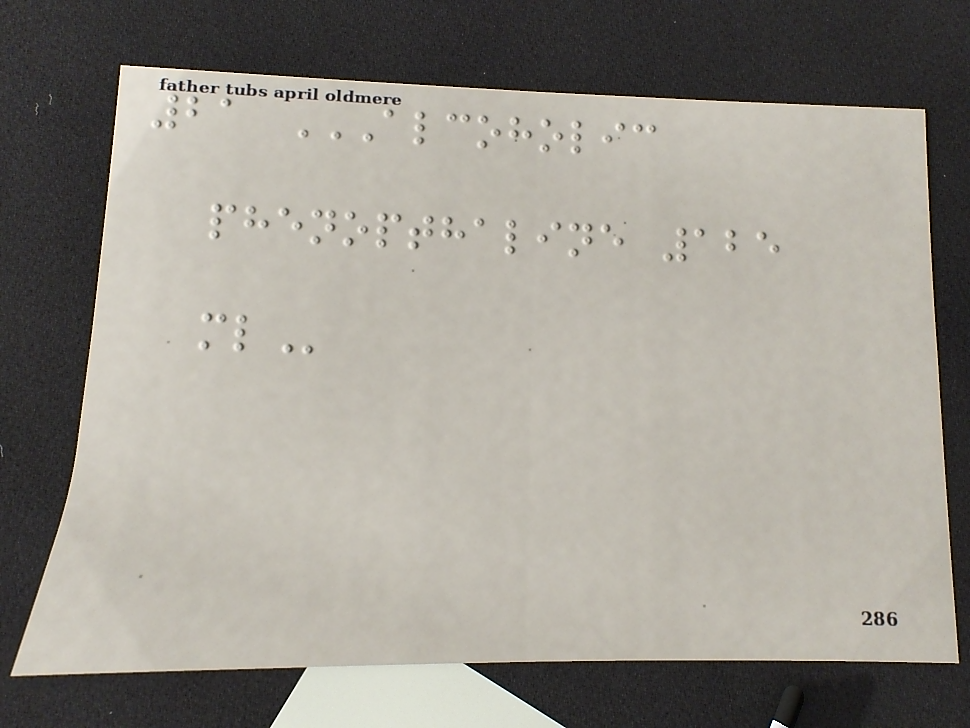21 ALCOHOLIC
PHENOPTHALINE 125
ML
